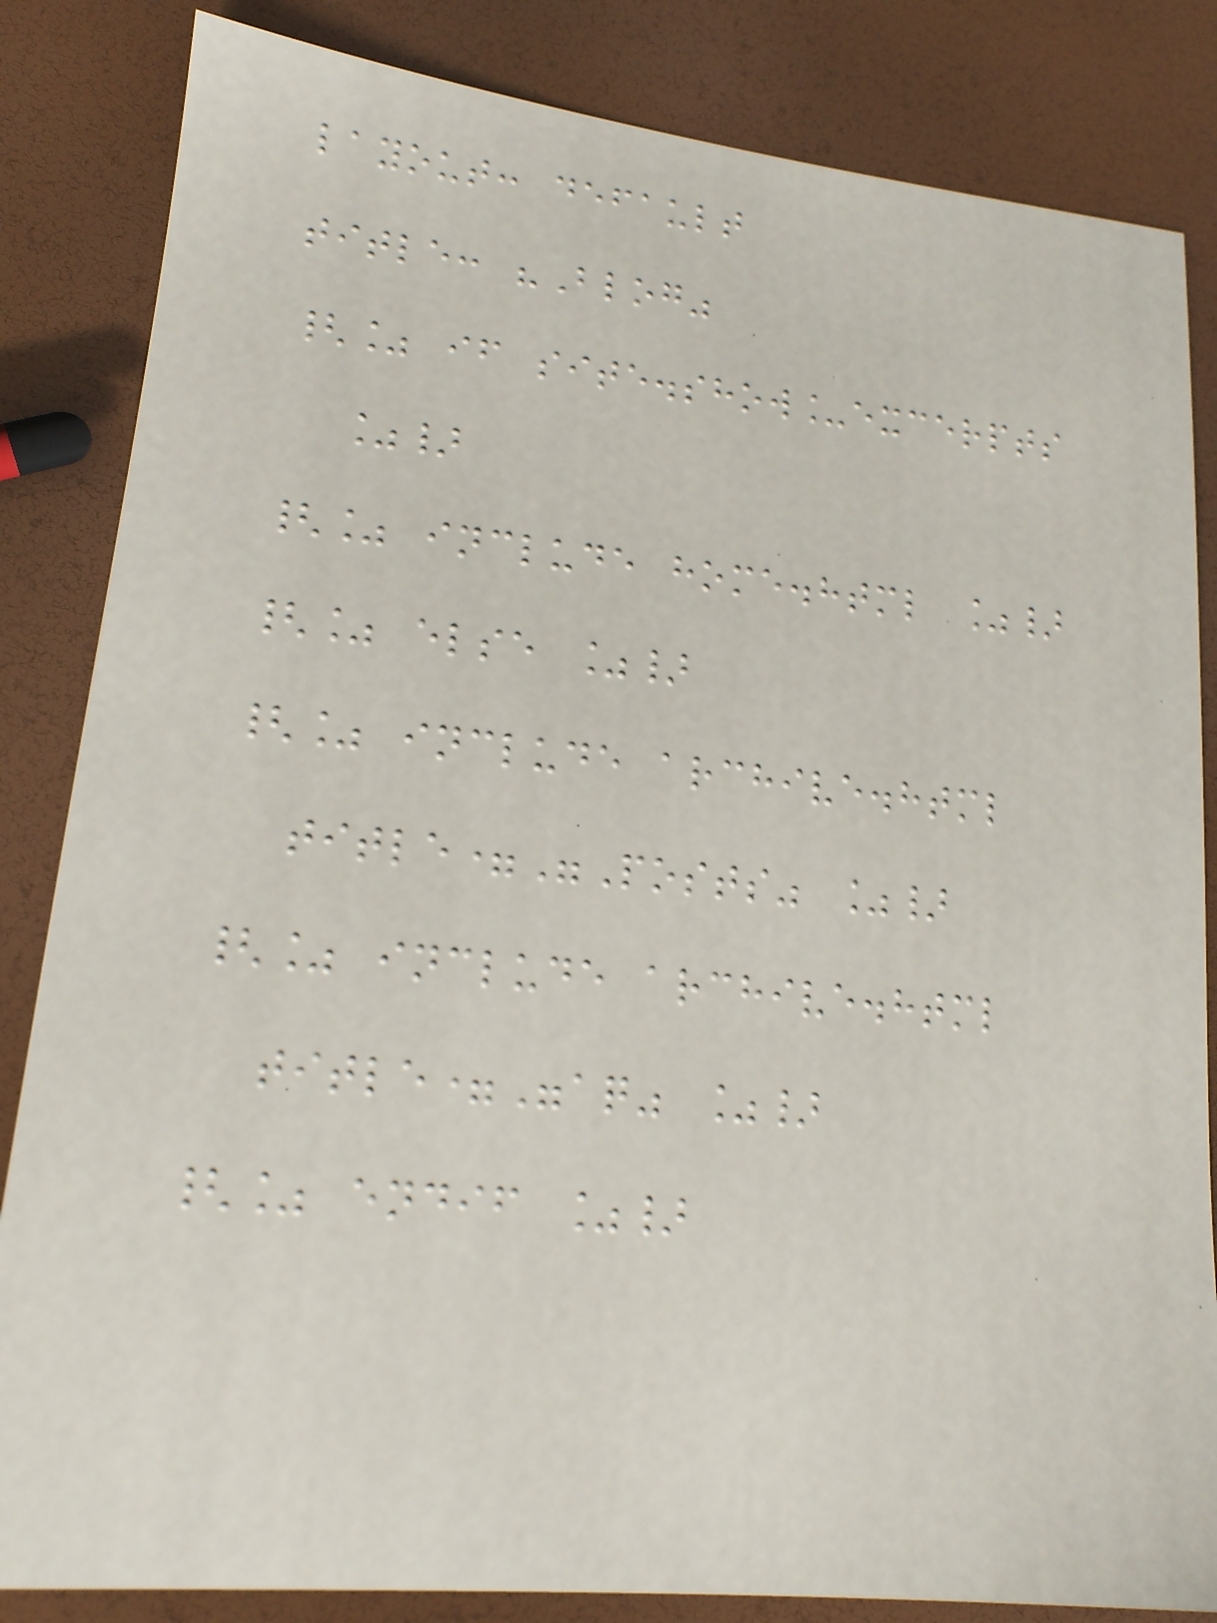layout: default
title: "Blog"
{% if site.show_excerpts
%}
{% include home.html %}
{% else %}
{% include archive.html
title="Posts" %}
{% include archive.html
title="aq" %}
{% endif %}
